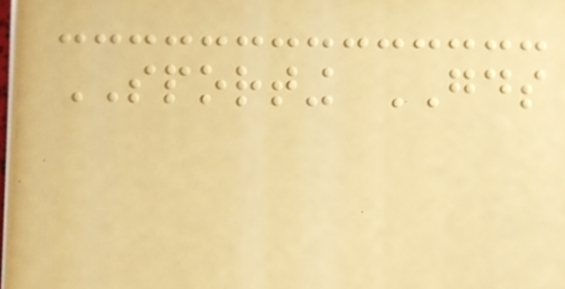SPORTING GOODS
